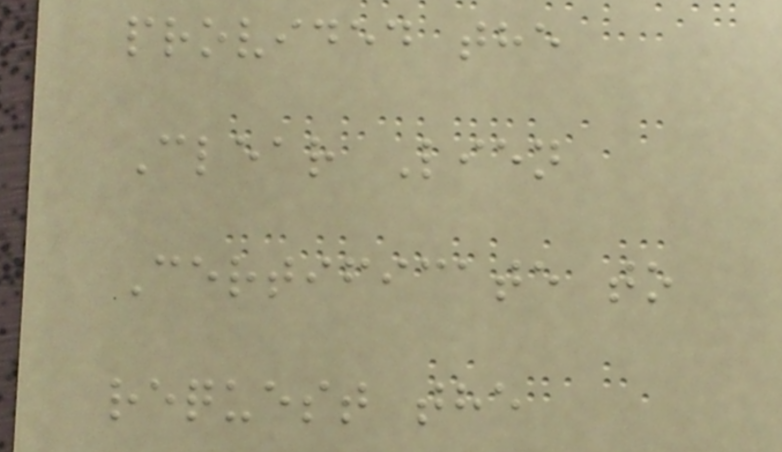provided the
Clear Lien
Certificate to
request the
